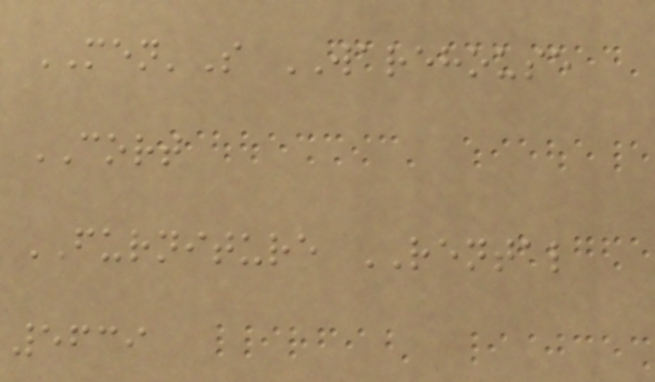MEN'S WAREHOUSE
CORT
FURNITURE RENTAL
5639
